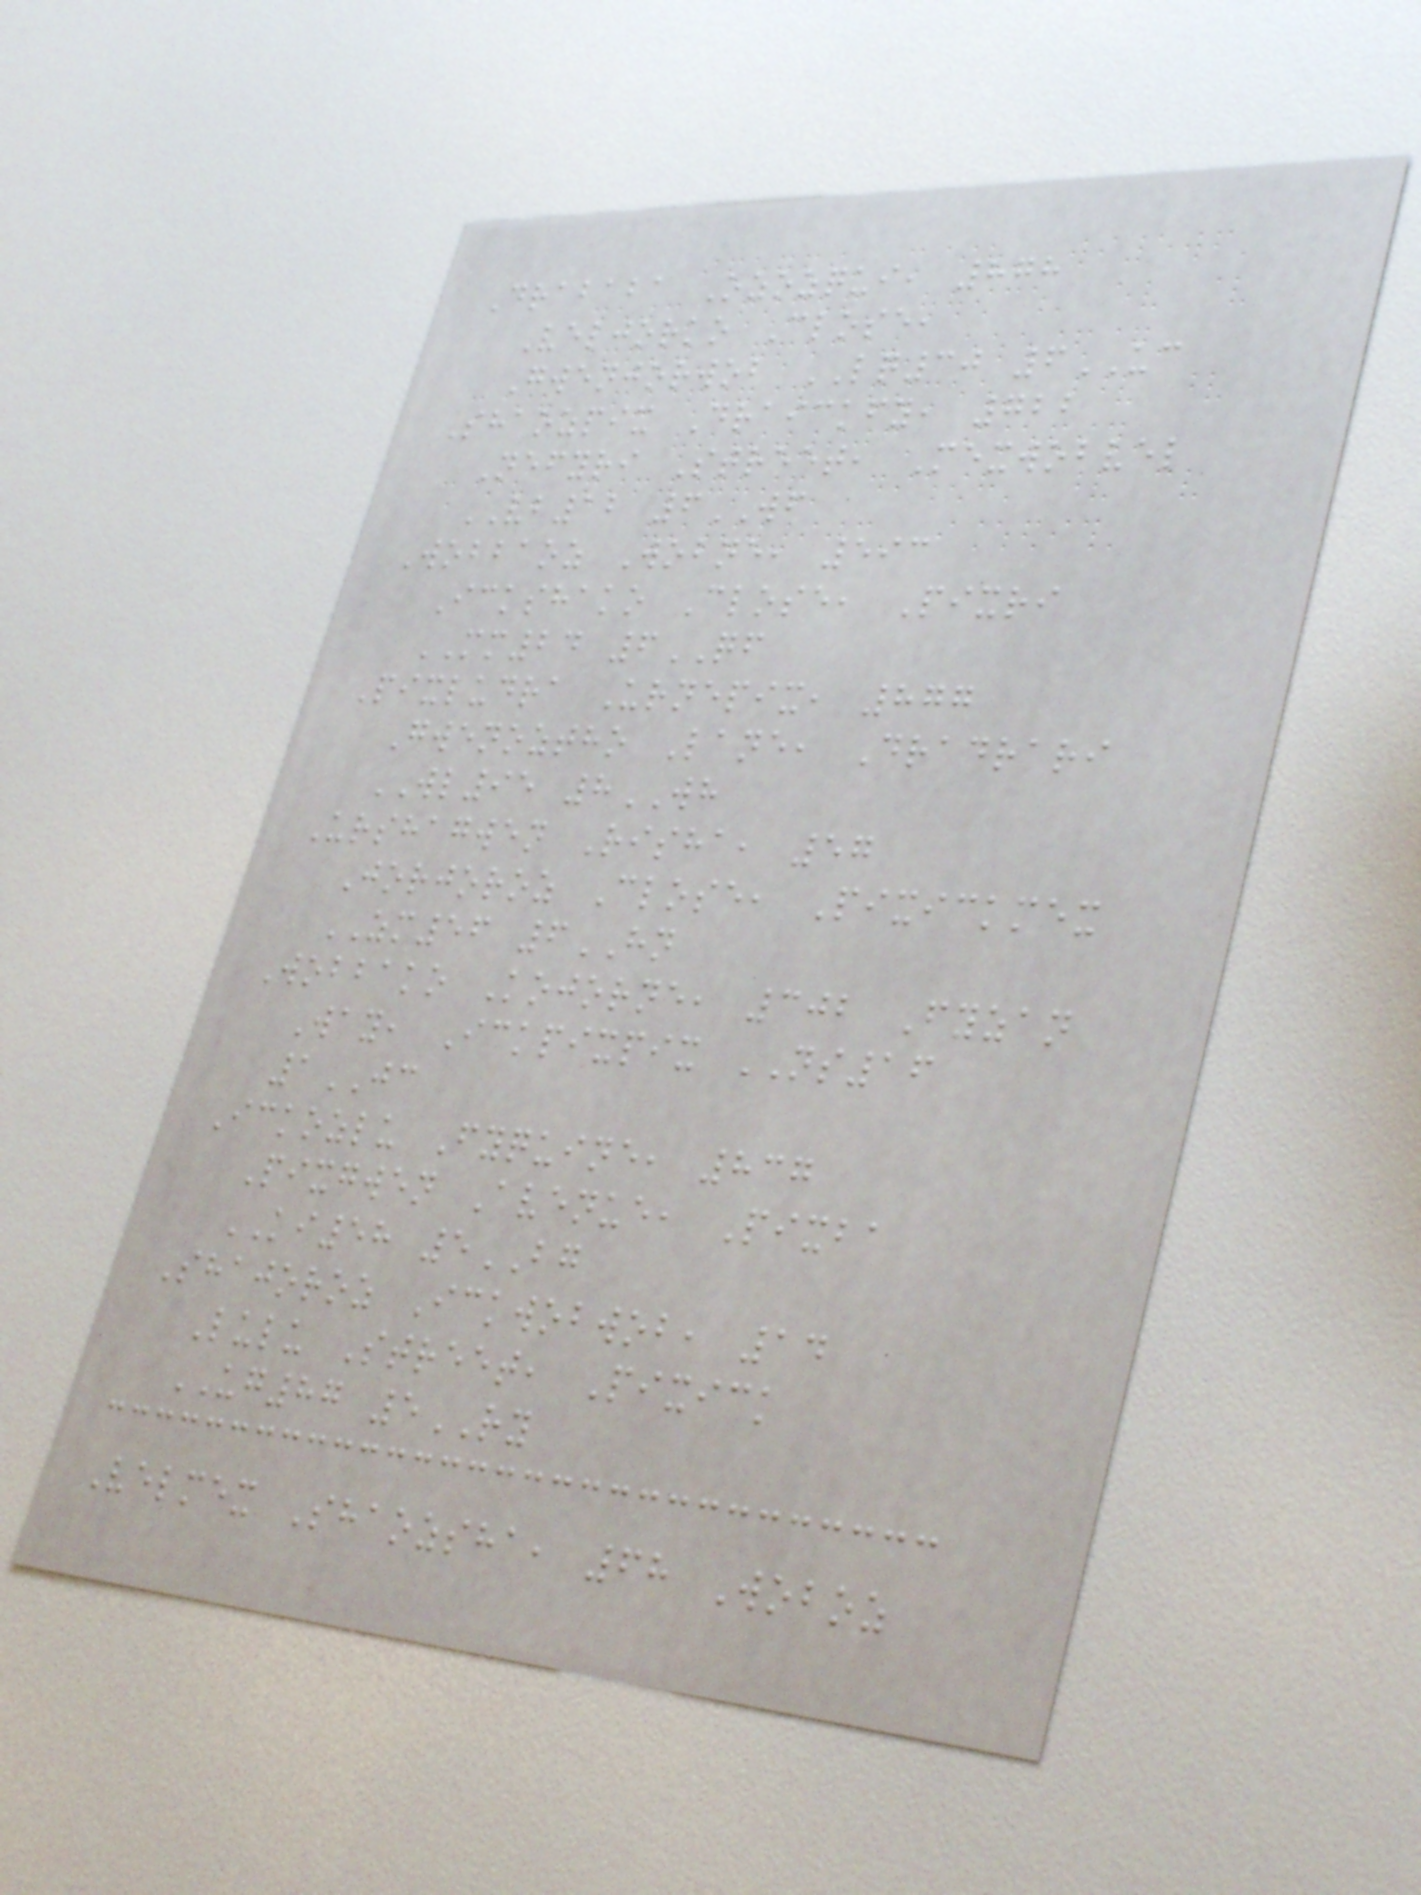Drababa Ozozqui, 878
Veljorko Close,
Gwenjorwob LQ30 6UC
Shaozpix Draickfy, 722
Nefyri Street, Mexwobvel
VB12 6WF
Wobbaoz Wobne, 593
Ickshako Close, Pixri
MM24 6QF
Pixludra Urnepix, 877
Gwenoztho Lane, Dradrari
WL95 8WH
Urshagwen Risha, 57
Jorjoroz Close, Pixickmex
ZM56 6HN
Wobbako Kojorne, 302 Fyzan
Way, Ickpixpix NS16
1JC
Ickozlu Fyquine, 837
Pixgwen Avenue, Pixba
KI58 5BG
Shajoroz Ickwobwob, 14
Lulu Street, Pixick
UG87 5RY
Velmex Shaozsha, 68 Woboz
